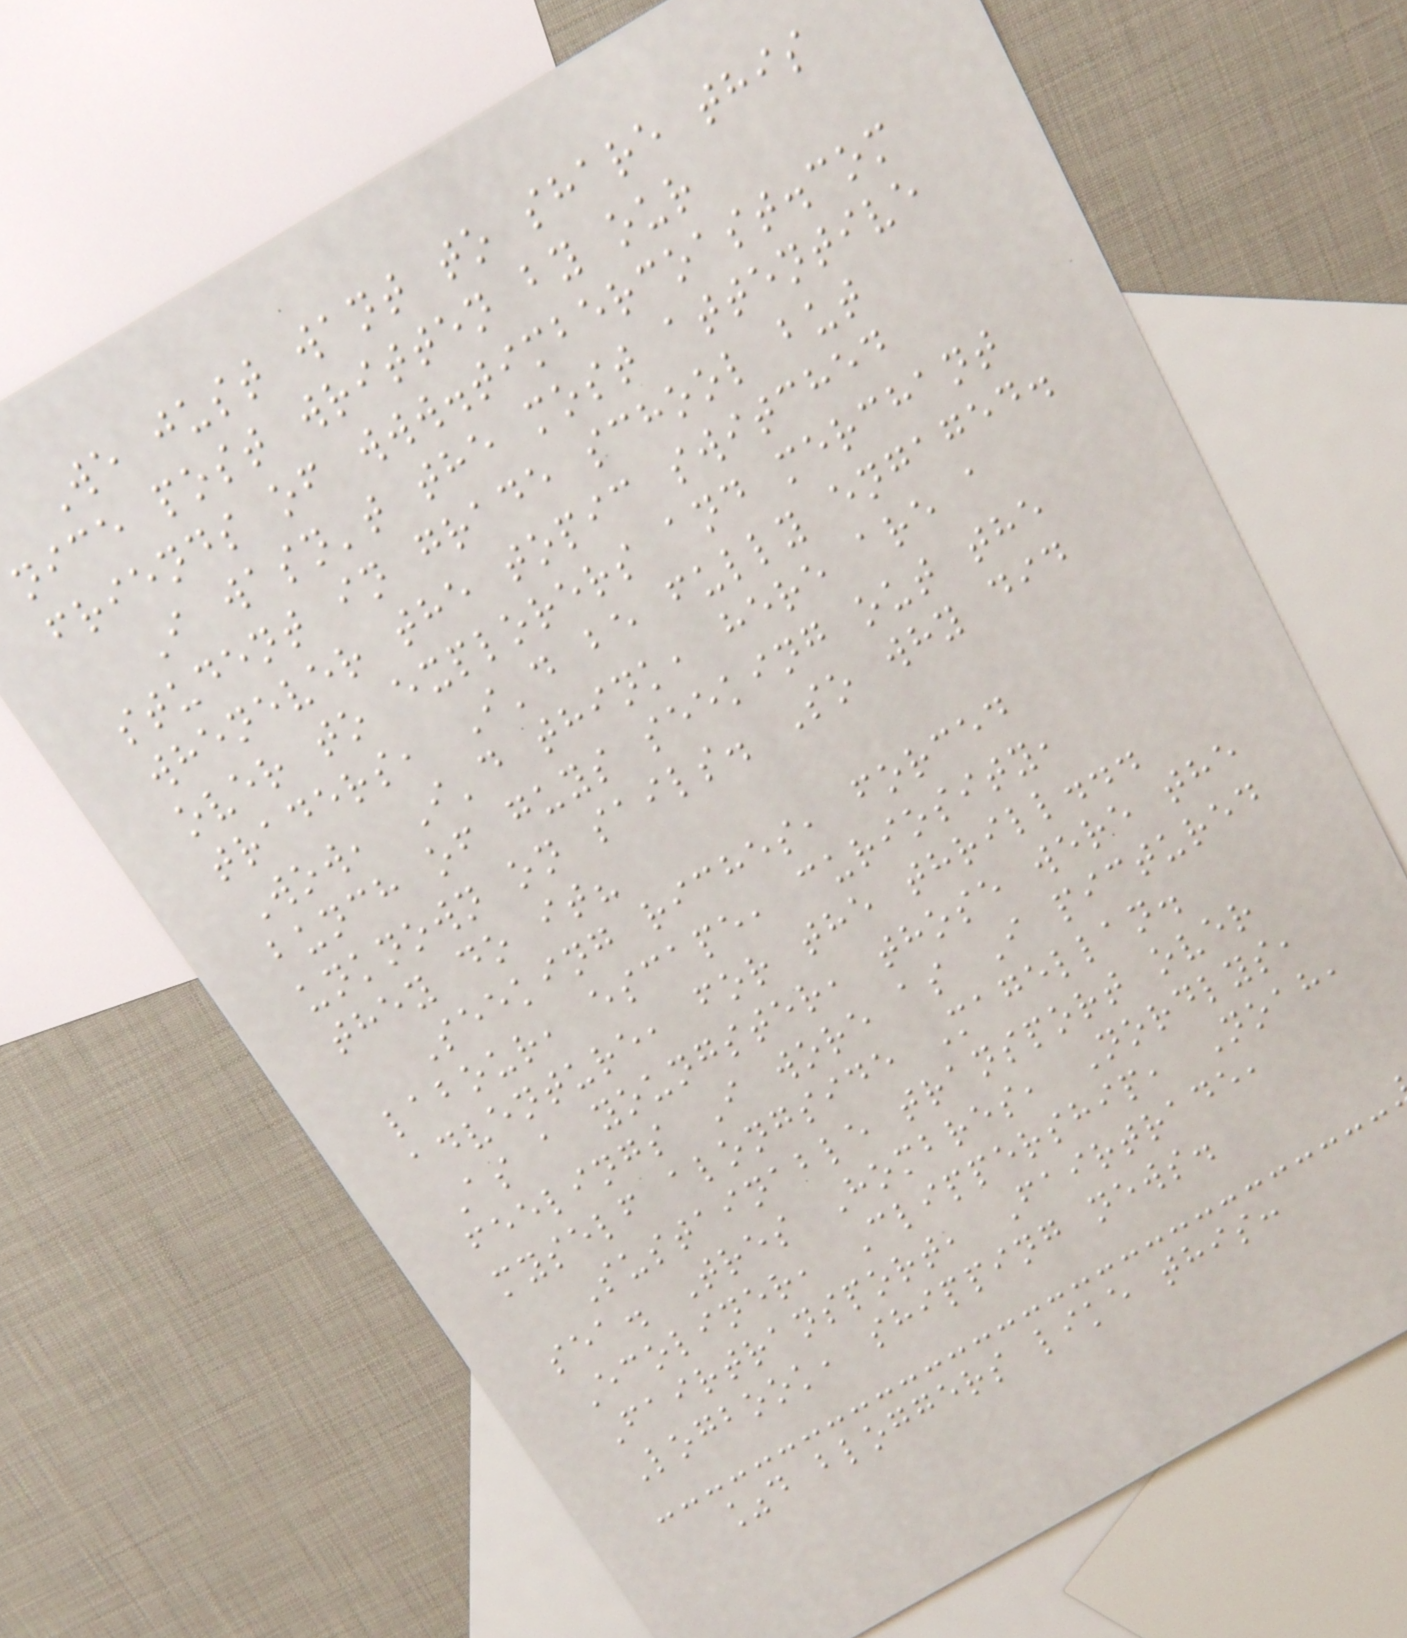We just want to share this
nice post written by our
friends of www.timbercoast.com
I wasn't the most attentive
student in grade school but
whenever the topic switched
over to explorers and merchant
traders, I'd be fully engaged.
Wow, I'd think, here are a
bunch of guys seeking out the
unknown on sails. So why did
they do it?
Seeking riches, forced
labour, escape, curiosity,
adventure, for the thrill...
As a youngster, those were the
feelings I wore as I pictured
myself alongside Magellan.
Sustainable transport over
sea. Tres Hombres, Nordlys,
Ecoliner, Clippership, Noah,
Fairtransport, Fairtrade,
Logbook, shipping news.
%d bloggers like this:
